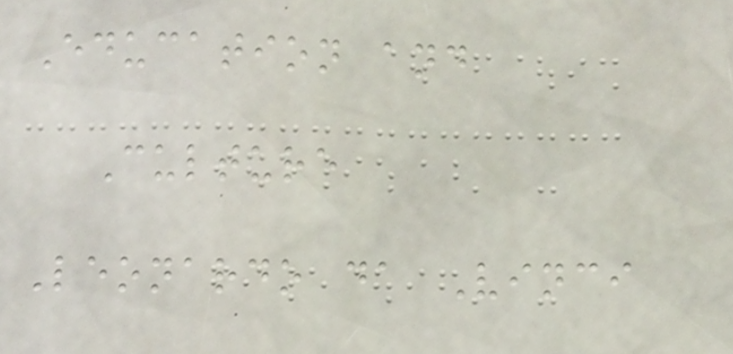Education and
Culture
Leonardo da Vinci
